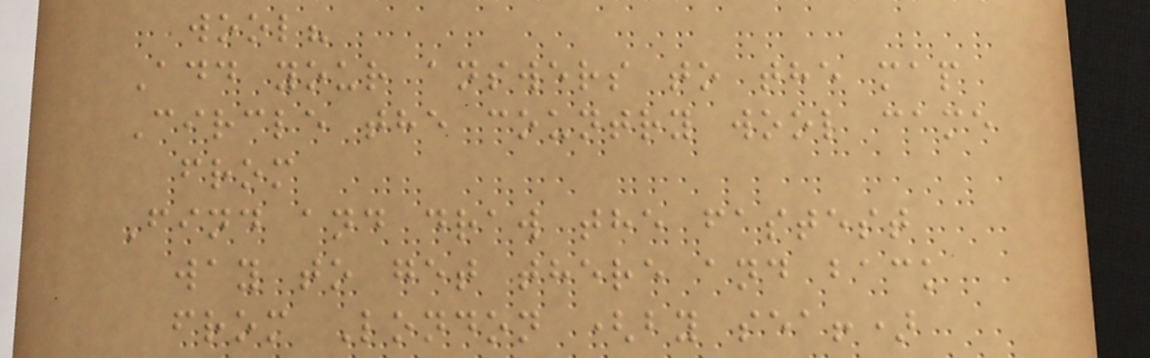wool?
Add your answers to the map
Circle the country wool came
from
Find and draw the fastest
way to get there and back
from London (by sea!)
